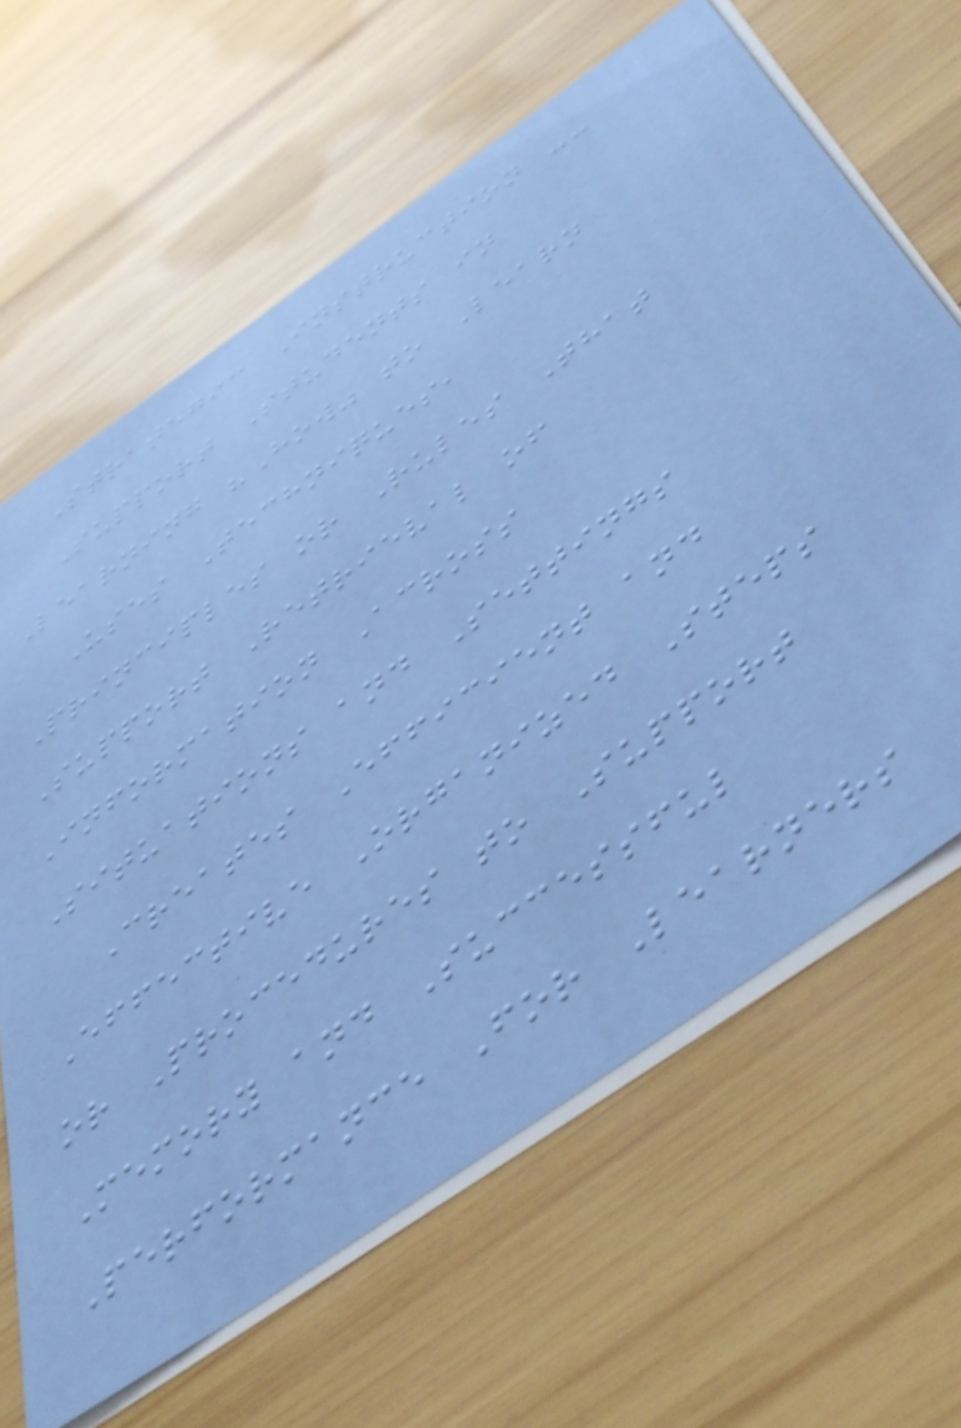Strategic Instruction --
Support Students in
Learning "How" to Learn
Uses Techniques,
Principles or Rules That
Support Retrieval of
Information Across
Situations and Settings
Creates Efficient and
Effective Organized Steps
or Procedures to Support
Memory and Successful
Performance For Learners
